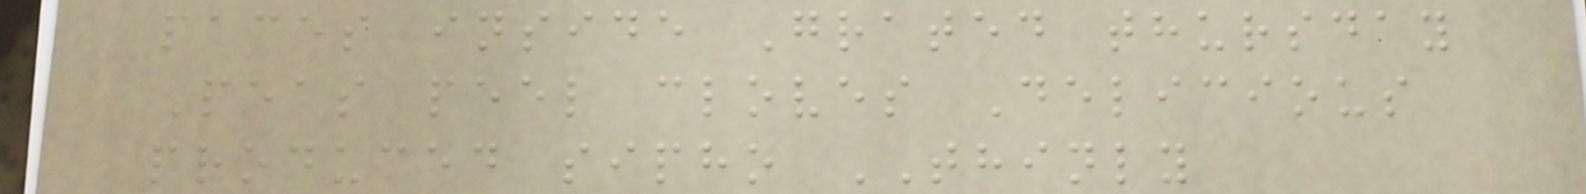paces inside Grated thursday
Peas peel cloves Delicious
produced sipho THINLY
